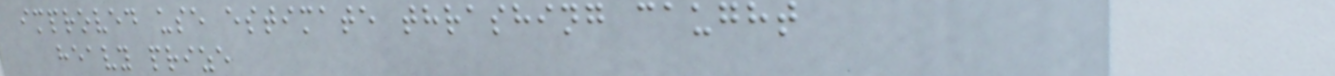improved use estimate thrashing caught
heavy prize
